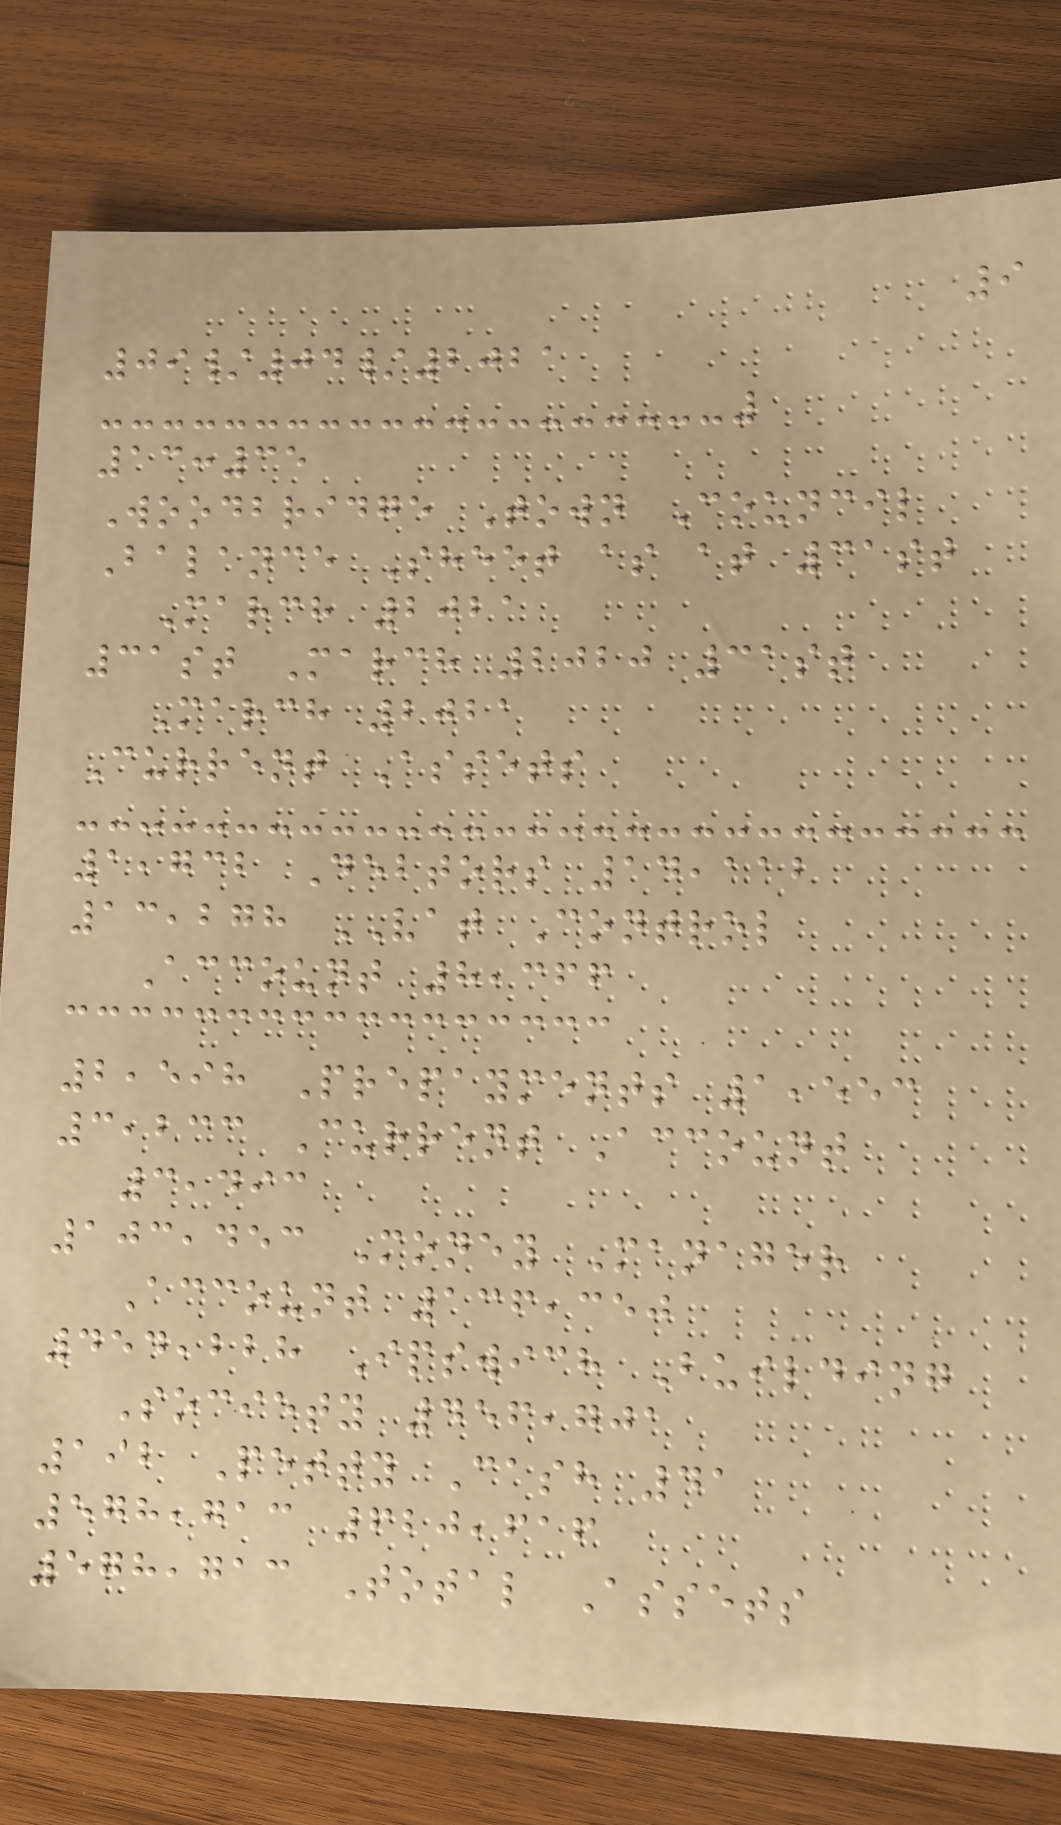9
09/04/2021
13:35
Woodbridge Town Council
Balance Sheet as at 31st
March 2021
31st March 2020 31st
March 2021
Current Assets
1,732 Debtors 14,112
13,278 VAT Control
Account 8,366
2,598 Prepayments 1,553
3,233 Current Account
3,493
103,453 Money Manager
Account 136,350
454,228 Ipswich Building
Society 456,701
192 Petty Cash 41
578,713 620,616
578,713 Total Assets
